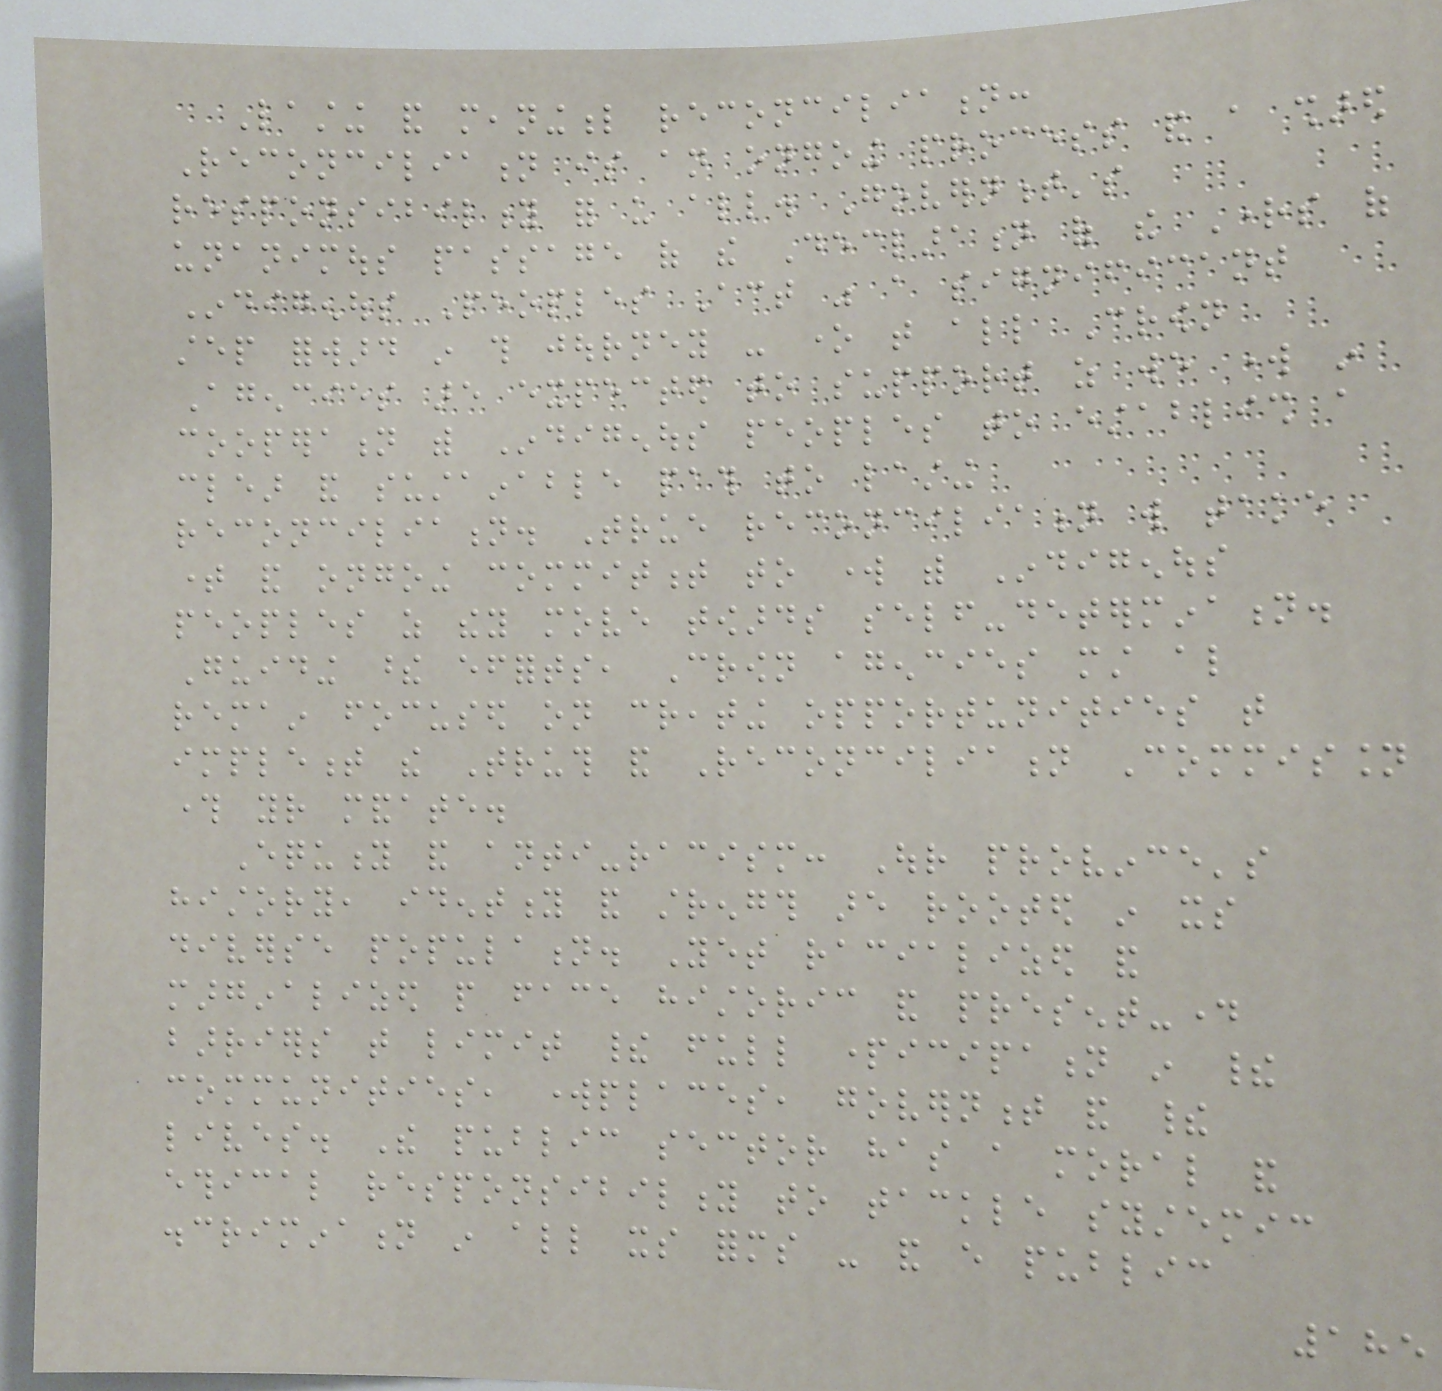Lasting and meaningful reconciliation:
Reconciliation is an ongoing process and a shared
responsibility for us all. Government's
unanimous passage of the Declaration of the Rights of
Indigenous Peoples Act was a significant
step forward in this journey - one that all Crown
Agencies are expected to support as we work in
cooperation with Indigenous peoples to establish a
clear and sustainable path to lasting
reconciliation. True reconciliation will take
time and ongoing commitment to work with Indigenous
peoples as they move towards self-determination.
Guiding these efforts, Crown agencies must also
remain focused on creating opportunities that
implement the Truth and Reconciliation Commission
through your mandate.
Equity and anti-racism: Our province's
history, identity and strength are rooted in its
diverse population. Yet racialized and
marginalized people face historic and present-day
barriers that limit their full participation in their
communities, workplaces, government and their
lives. The public sector has a moral and
ethical responsibility to tackle systemic
discrimination in all its forms - and every public
185
